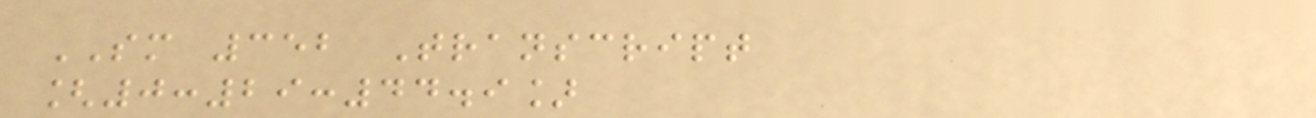SM 352 Transcript
[0:29:44.9]
